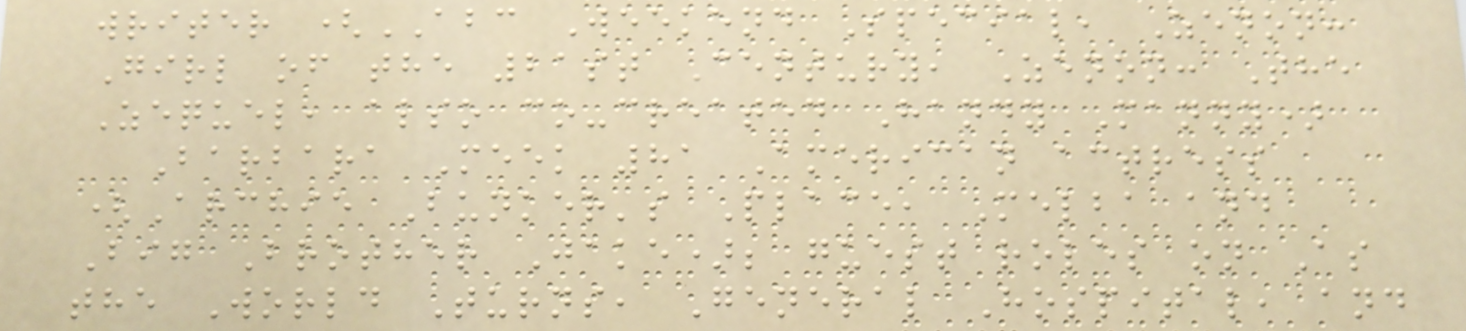writer (ABC Weekend Special, Zenon:
Girl of the 21st Century, Zenon: The
Zequel, also co-created Handy Manny)
Barbara Meek 81 American actress
(Archie Bunker's Place, Melba and
Big Brother Jake); guest roles on As
the World Turns, General Hospital, and
